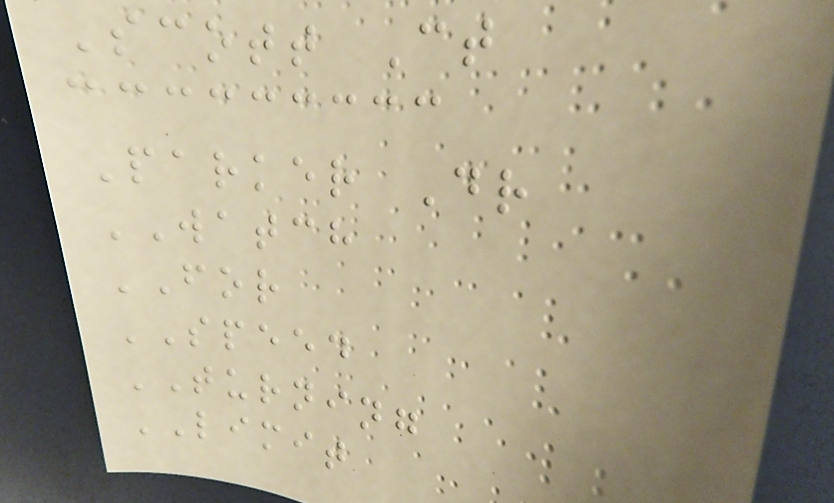Scott Ct
Parker Dr
WATCH
FOR
SPEED
TURNING
LIMIT
